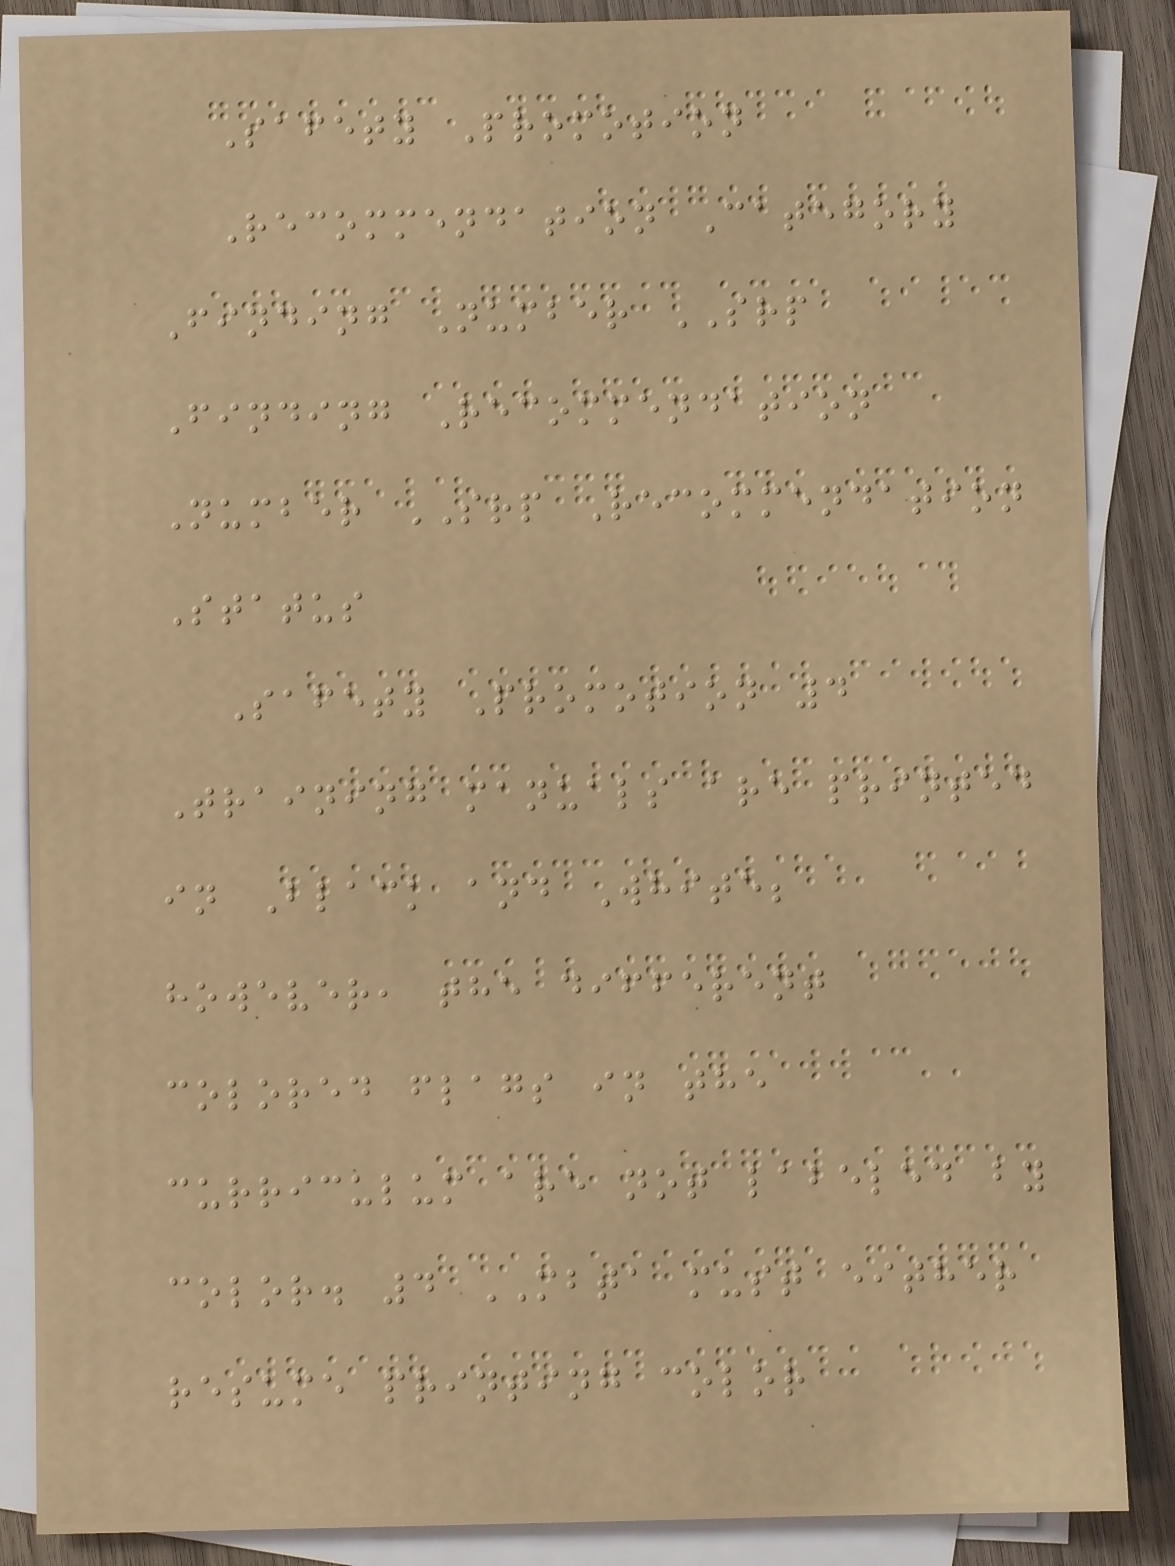Safety Promotion
Recommendation Category
Finding Number SRP
Finding Recommendation
Number SRP Recommendation
Status
Safety Promotion 4
Training manuals are printed
in Black and White;
however, the different
colored flags in the
curriculum are not labeled by
color. 4 MBTA must either
resume printing color
